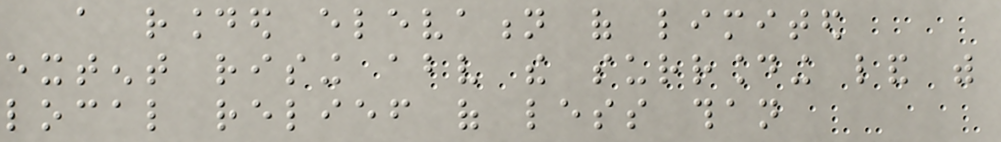a rounded elevation of limited
extent rising above the surrounding land with
local relief of less than
